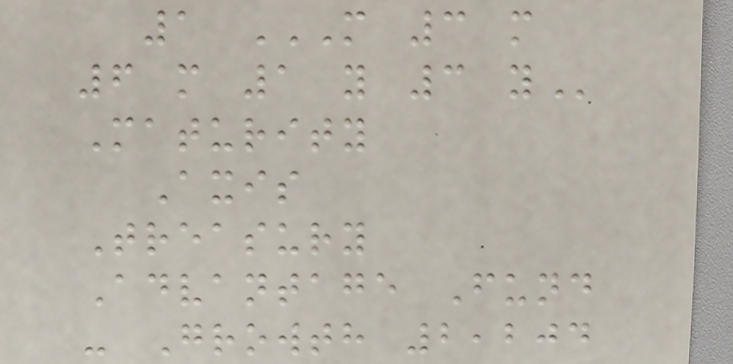1 M 3 M
6 M 1 Y 3 Y
Maturity
Axis
Treasury
Advantage Fund
- Growth 2,204
